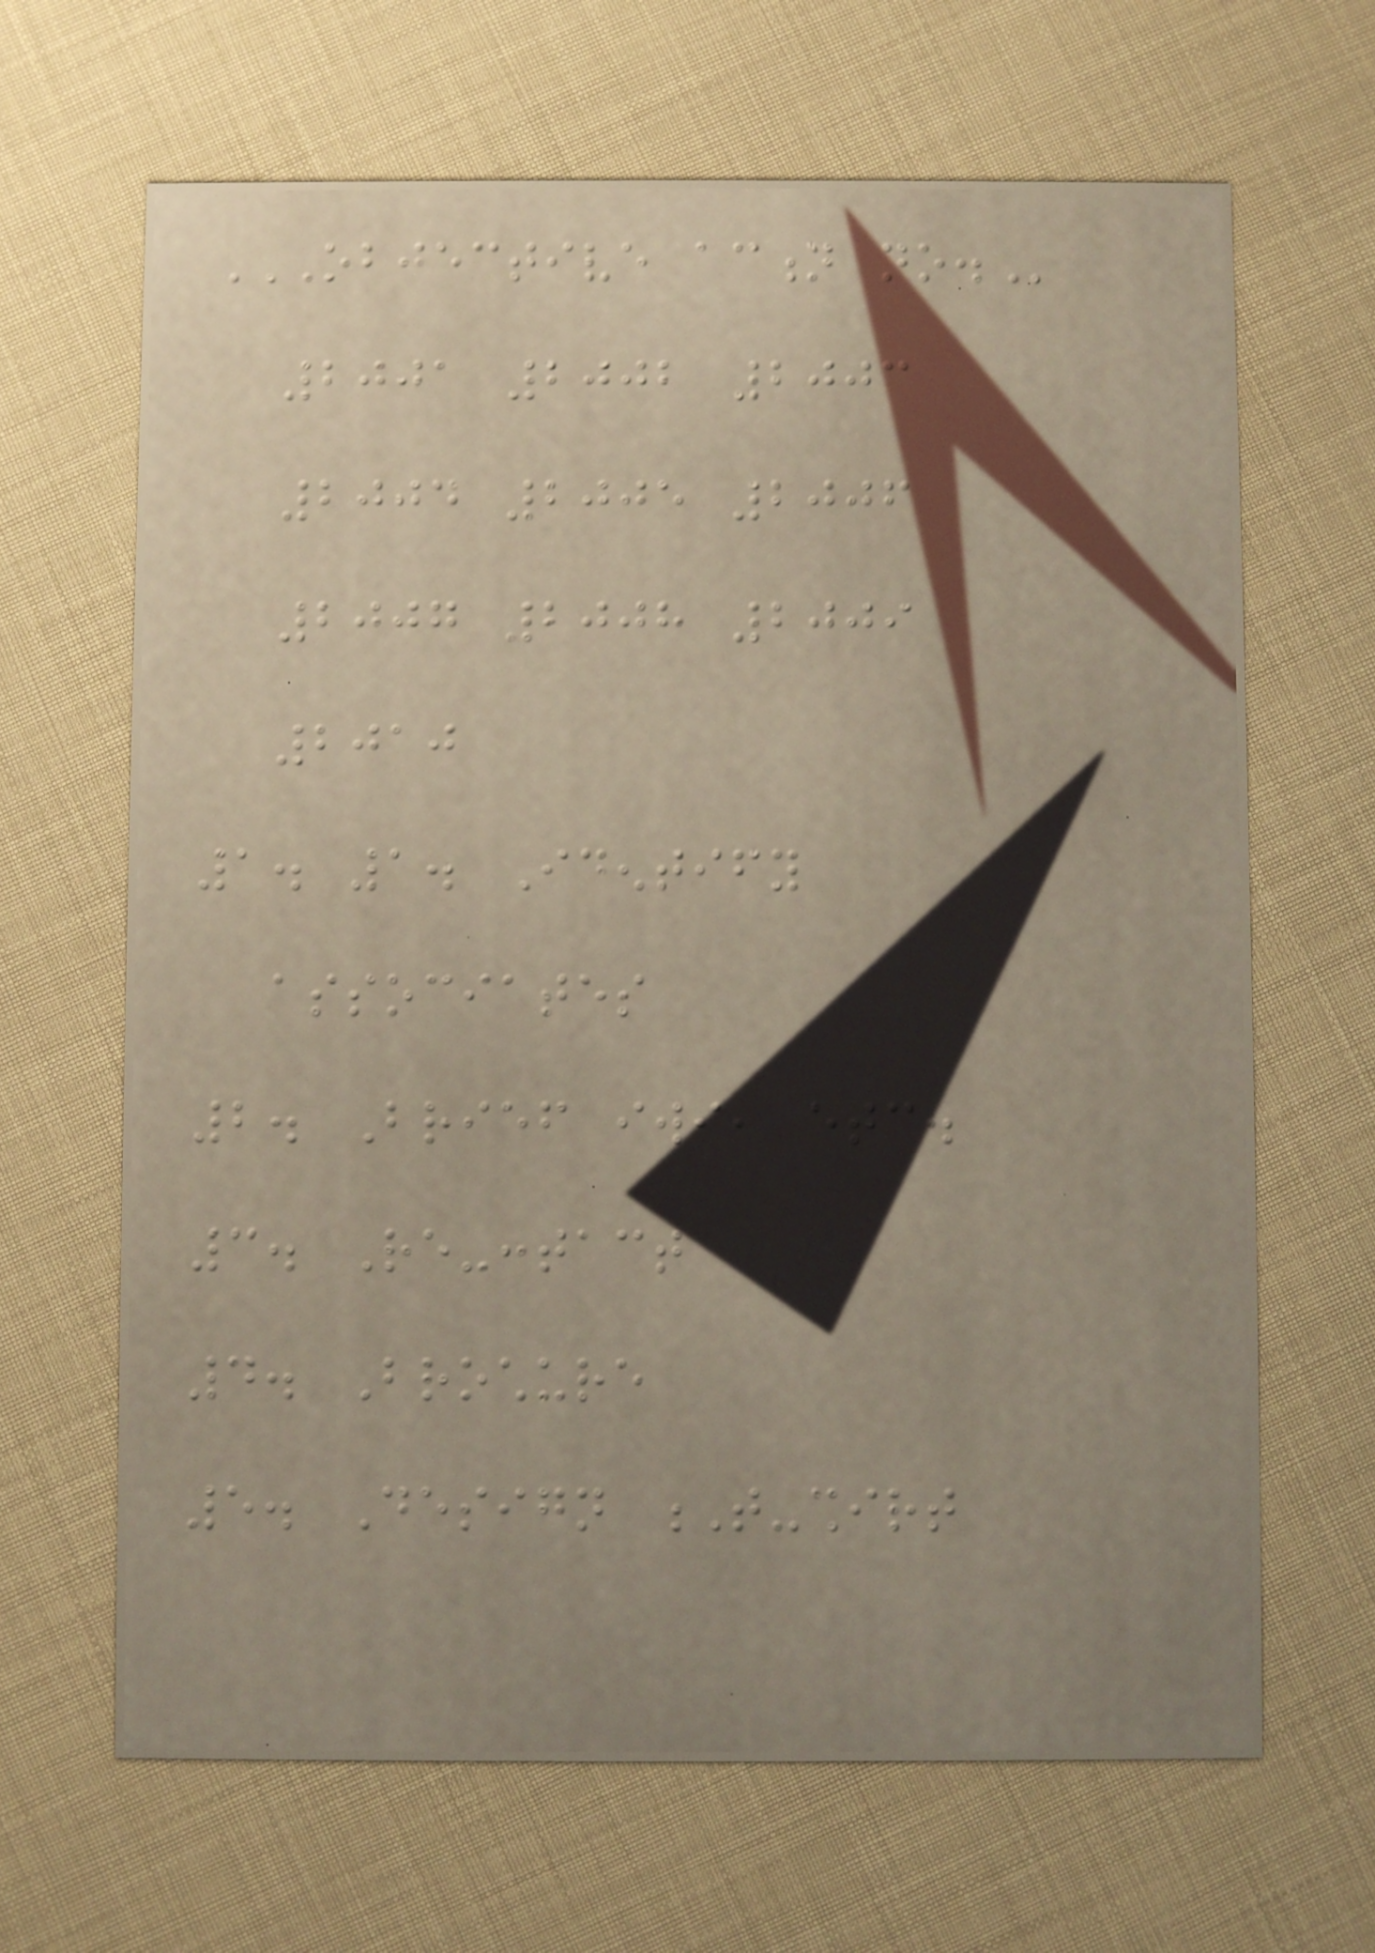OBJECTIVE ACTION NO.
2001 2002 2003
2004 2005 2006
2007 2008 2009
2010
1. 1. Identify
associates
2. Brief iwi, etc.
3. Re-contact
4. Brochure
5. Design T-shirt
